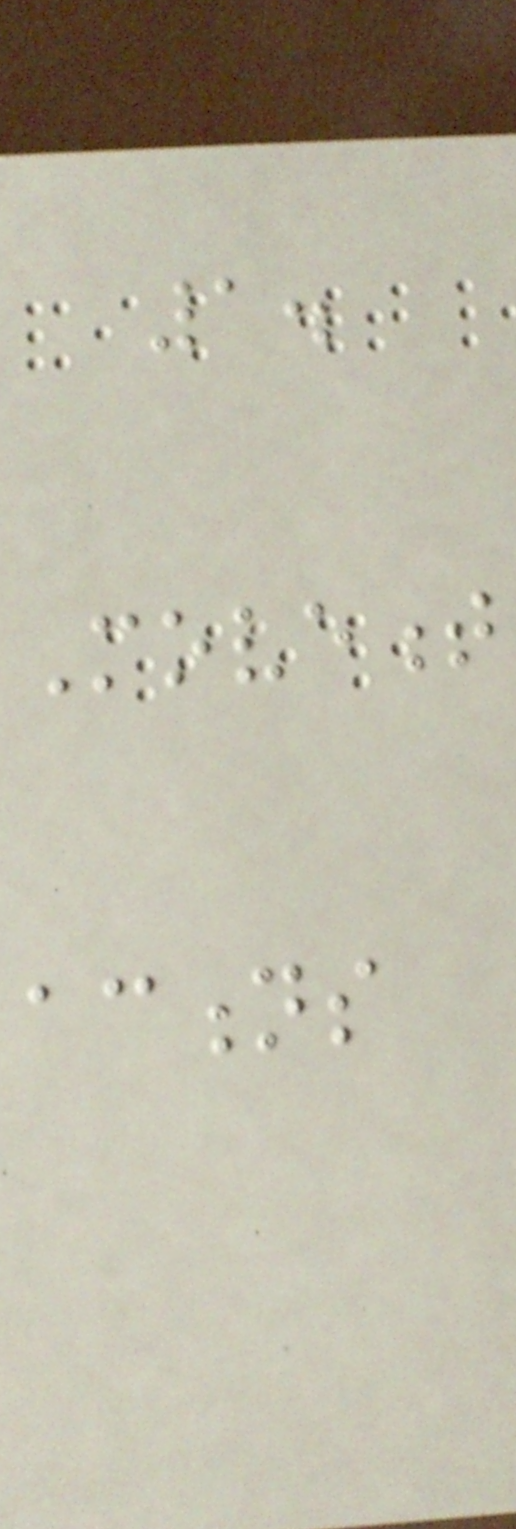1.
Movement
actions
